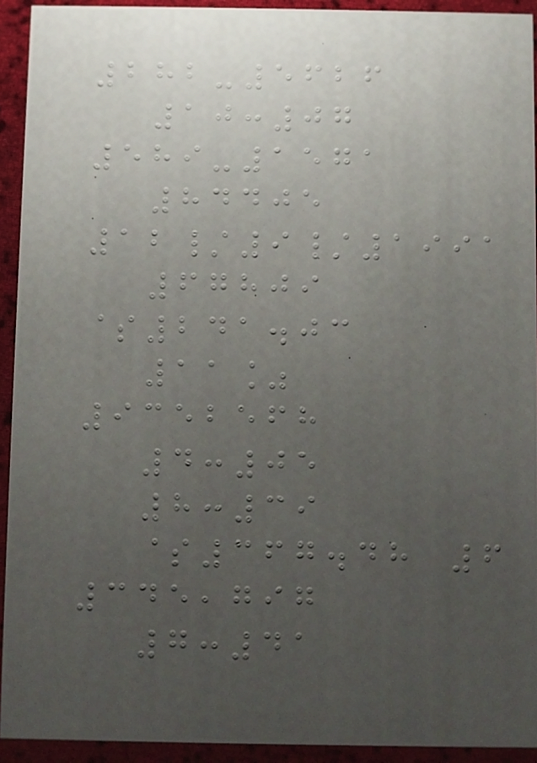282-5626
10:07
589-1571
84405
12/9/1991
67809
$241.03
11%
9352568
4:05
8:39
$367.48 6
345,797
7:41
